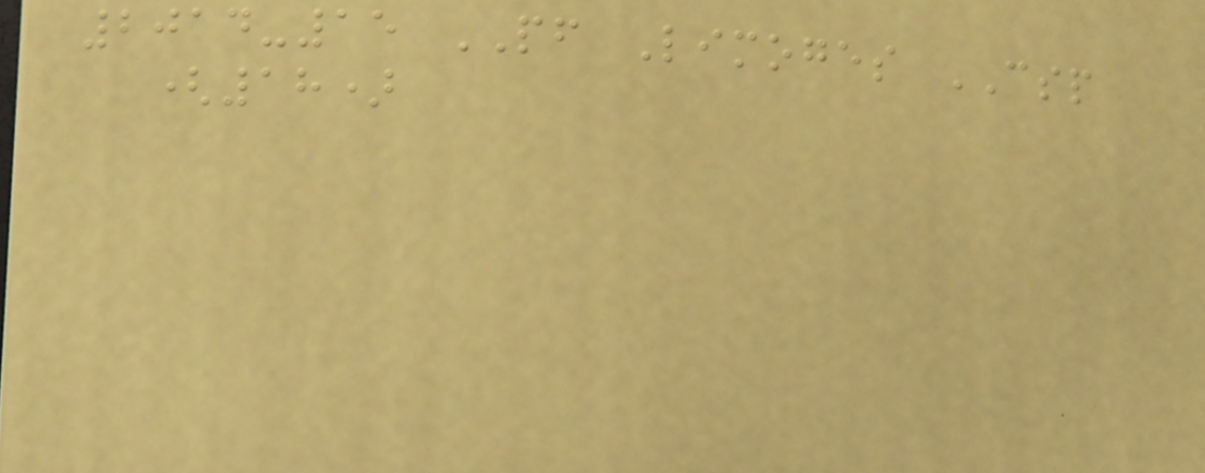2014-15 PF Limoges CSP
(18)
